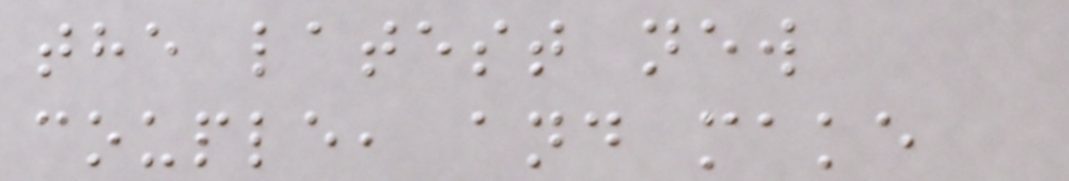the latest new
couple, and make
